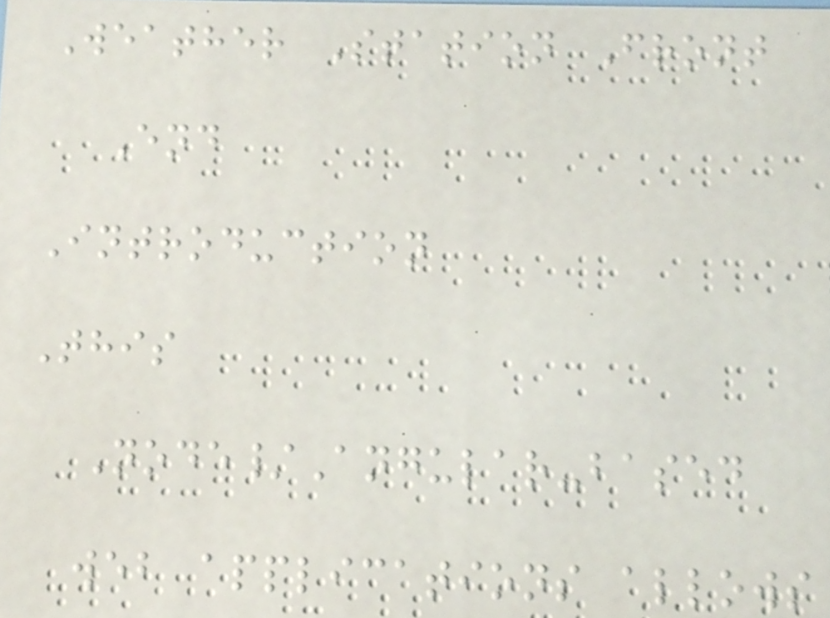Weather Station Front
End
Introduction
This
Node/Angular-based
web applications allows
